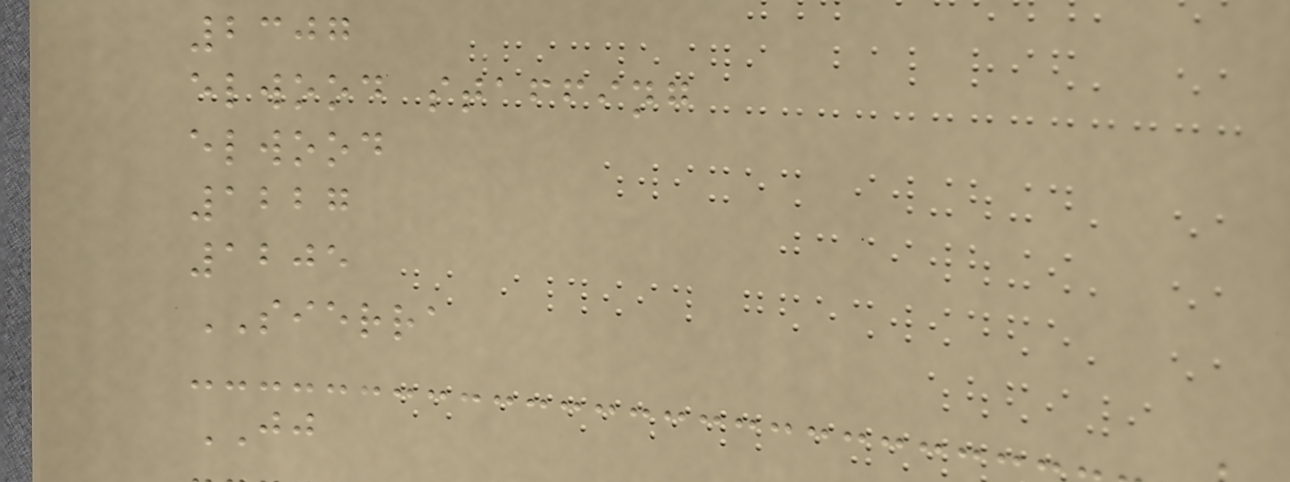2307
elwood staffing
elwood
1227
1205
SIERRA
JJ
